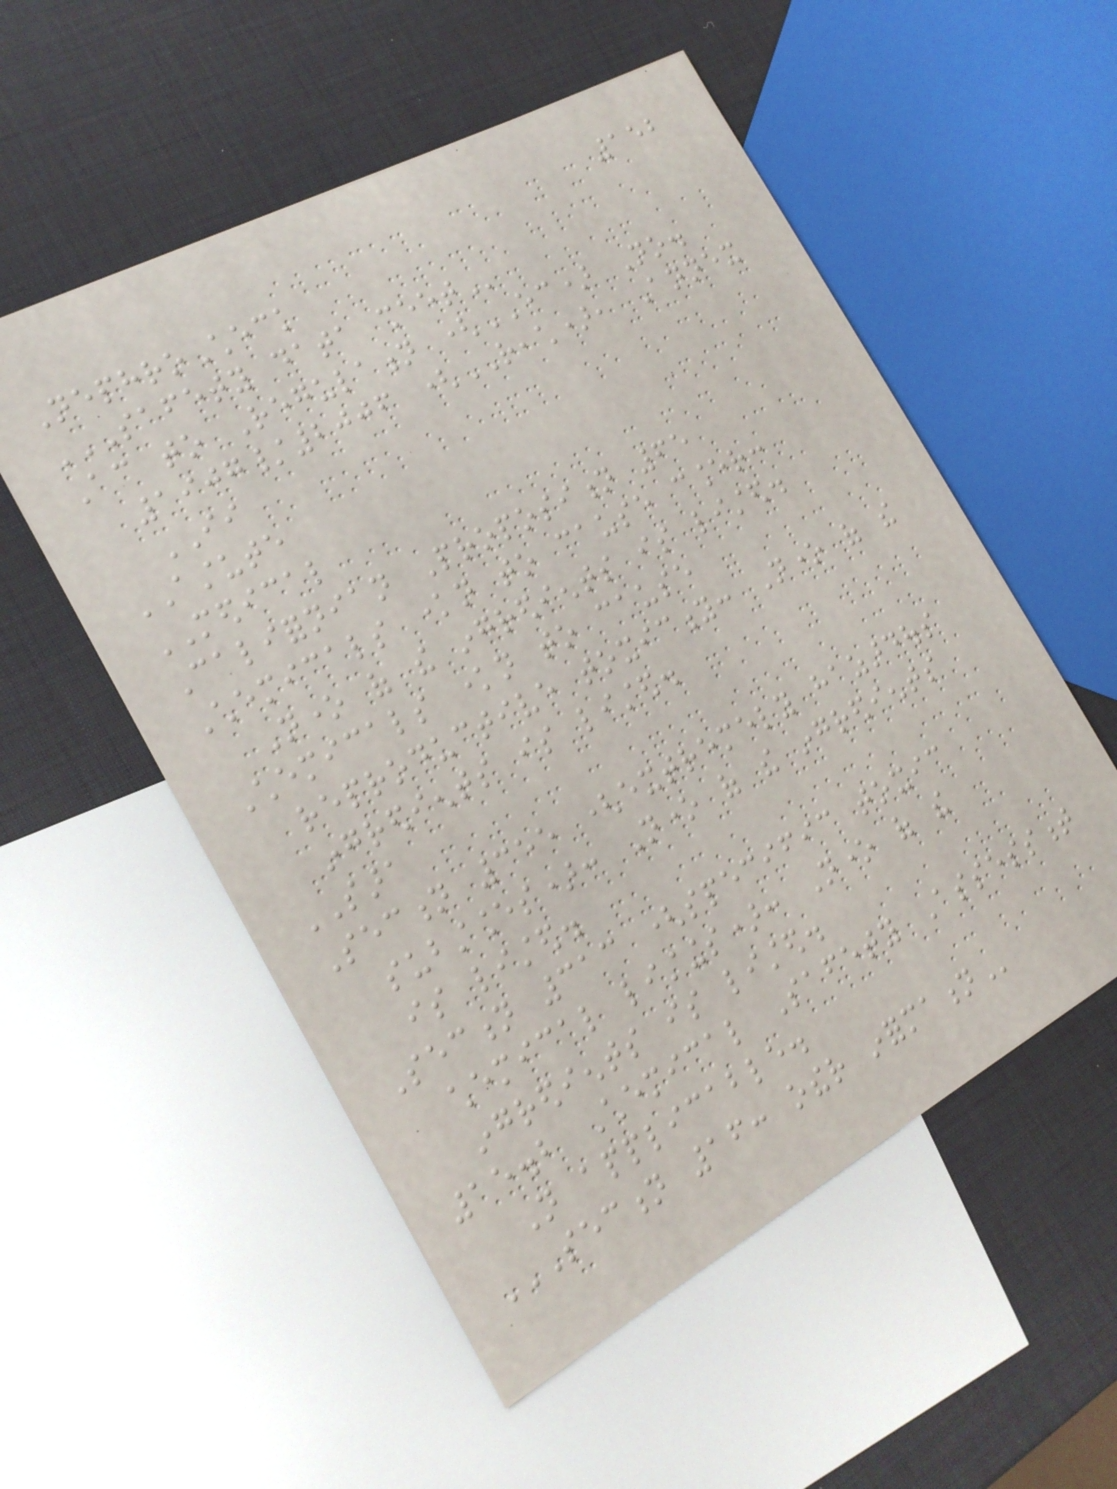152
NephroCheck
SAFETY DATA SHEET
According to Regulation (EC) No.
1907/2006 (REACH), Annex
II
ASTUTE
MEDICAL
Californian Proposition 65
Chemicals known to cause cancer:
None of the ingredients is listed.
Chemicals known to cause
reproductive toxicity: None of the
ingredients is listed.
SARA
Section 355 (extremely hazardous
substances): None of the ingredients
is listed.
Section 313 (specific toxic
chemical listings): None of the
ingredients is listed.
15.2 Chemical Safety Assessment
Not applicable.
SECTION 16: OTHER INFORMATION
